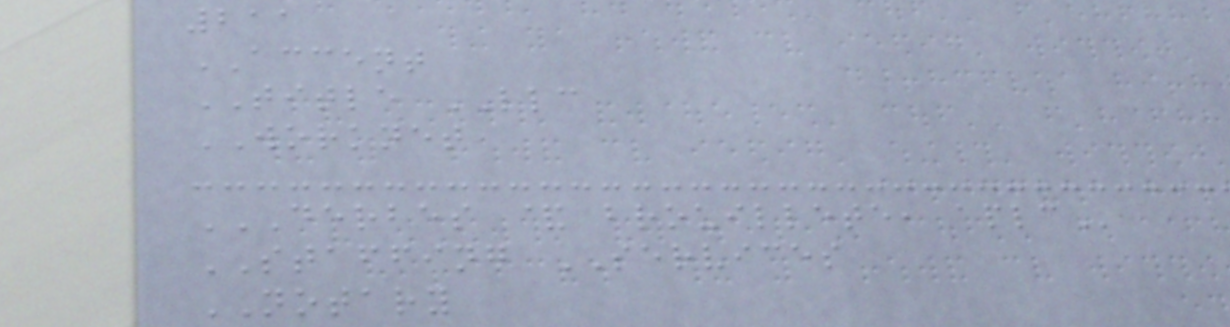211
ACCENT
TITLE LLC
WORKNET
DERBES & BROUILLETE, APLC
STAFFING SERVICES
NOTARY
